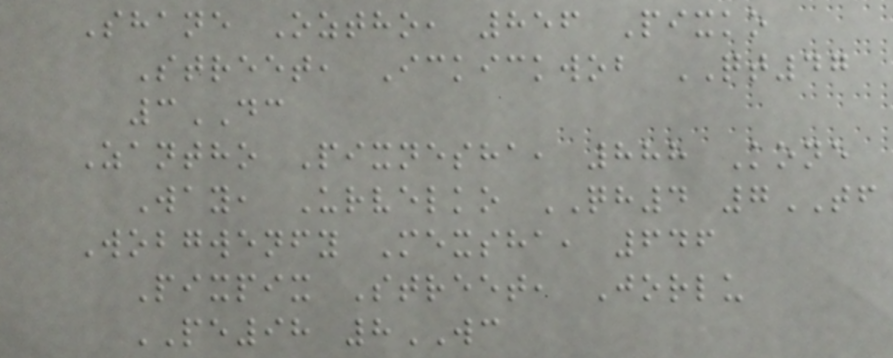Shane Oztho, 856 Pixko
Street, Ickickwob QT47
3DC
Zantho Pixnesha, 888 Kone
Way, Urvelko QH4 7TF
Wobgwenfy Mexsha, 646
Pixpix Street, Jorlu
PE98 8WC
